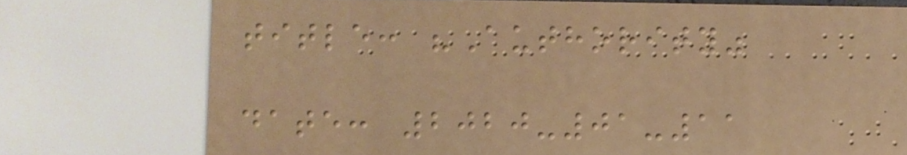title: "Authority"
date: 2020-01-11
